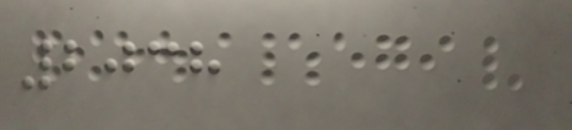2038
